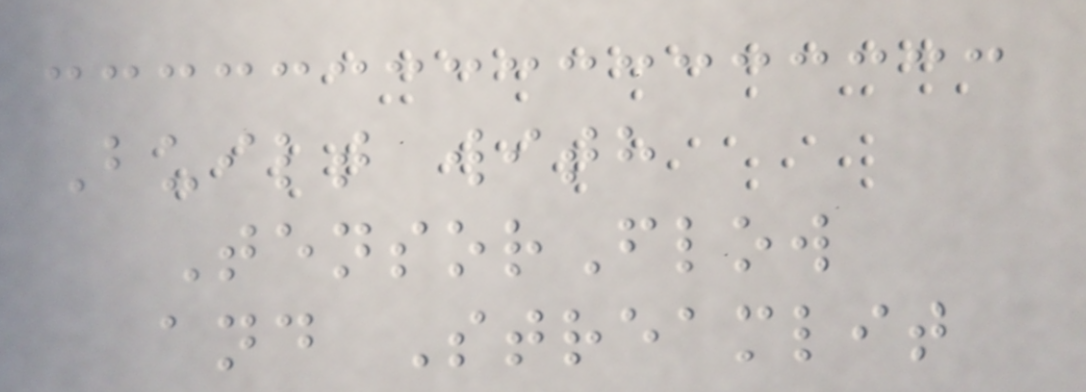Built with
TensorFlow
and Streamlit
